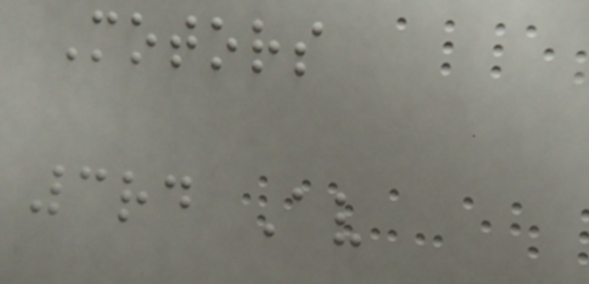Motors
3rd Av
